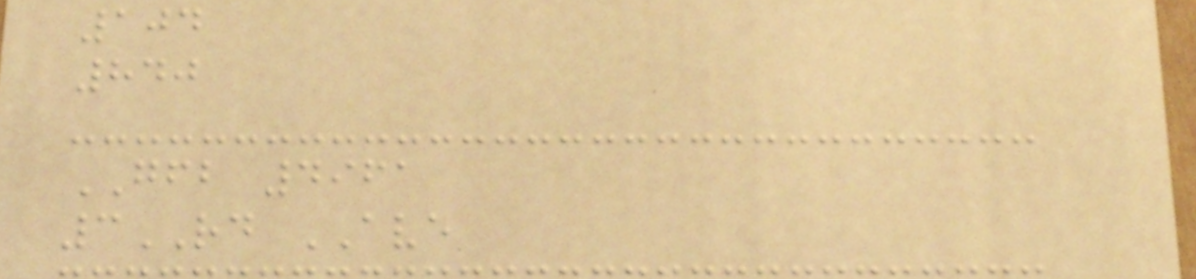104
840
GFB 4961
3RD AVE
